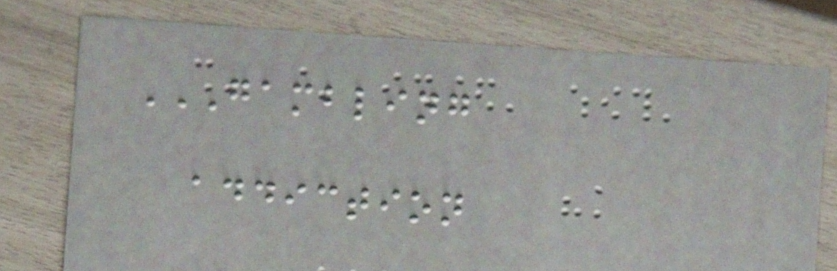GAMBLING
ADDICTION
